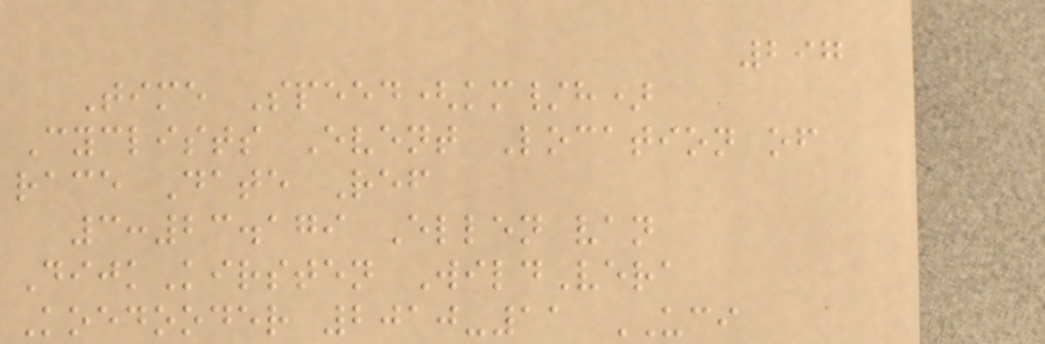297
Time Speed(km/h)
Cyclists Event Location of
race Date Ref
3:23.179 Ellen van
DijkKirsten WildVera
Koedooder 2010-11 UCI
